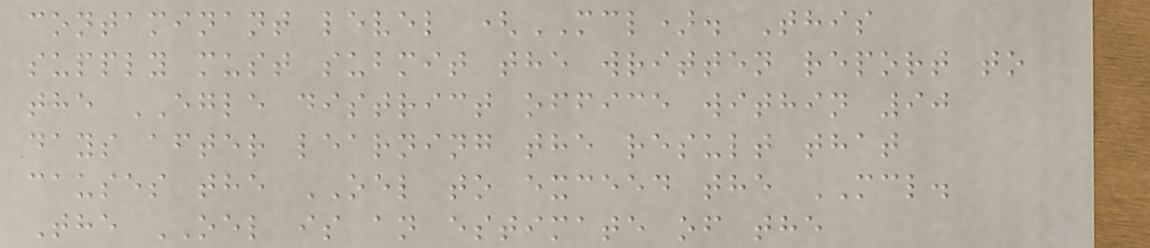contaminant level (MCL). This
supply must submit the written report to
the EGLE district office within 90
days after learning the result that
causes the OEL to exceed the MCL.
The OEL is an estimate of the
